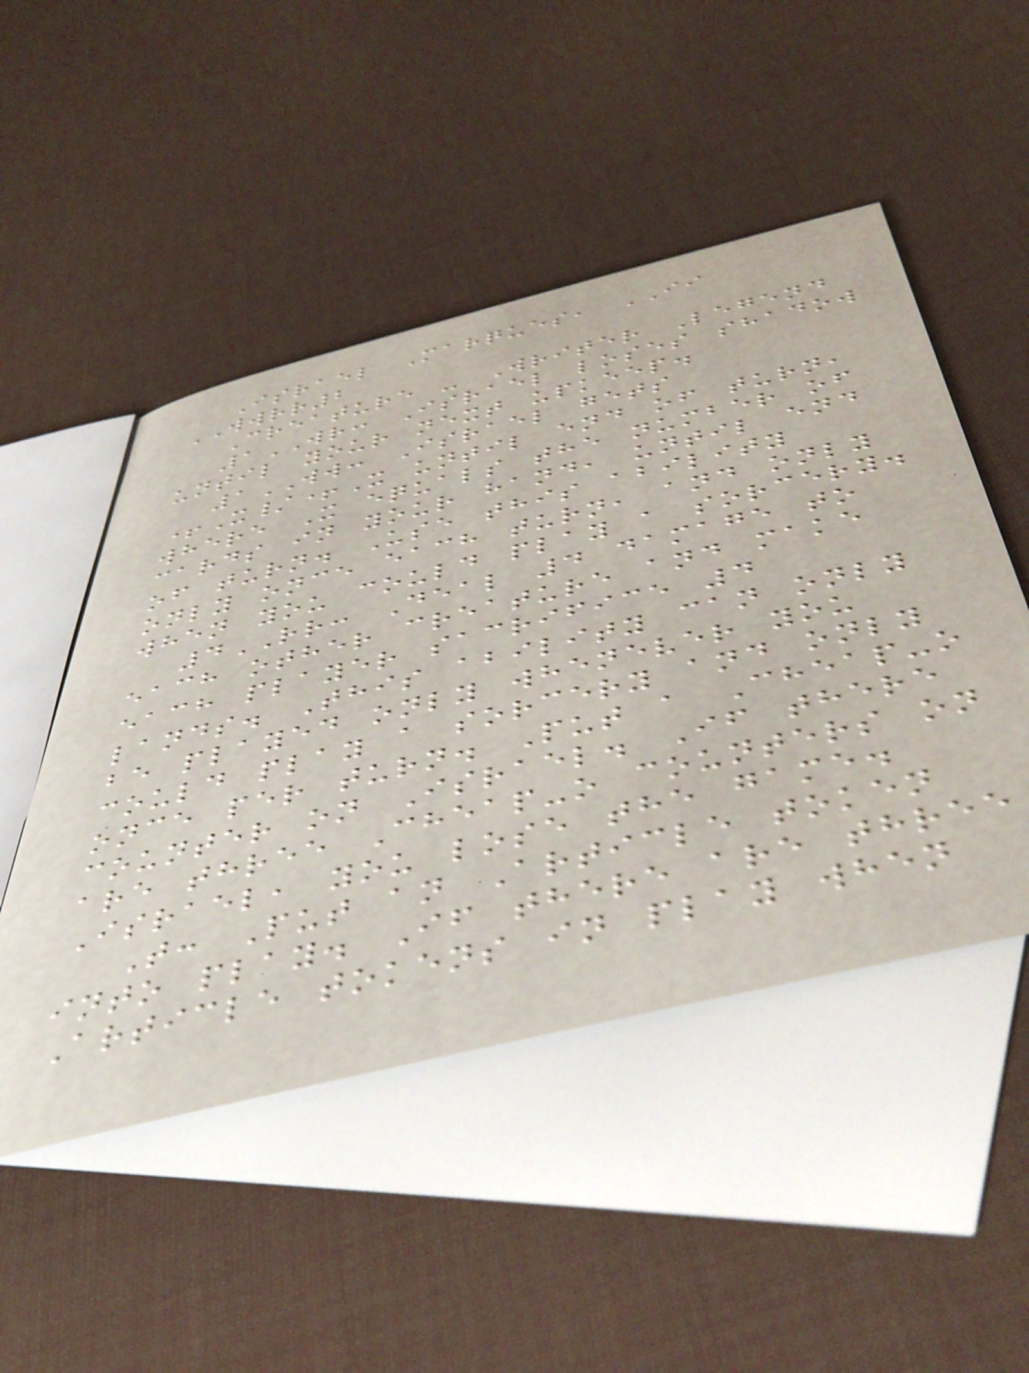Israel Marques, II
WWRR2
Creature - Writer Legend
1WR: Israel loses shadow
until your next upkeep.
1WW: Israel gets
+X/+X until end of turn,
where X equals the number of
cards in your hand, until end
of turn. Use this ability
only once each turn, and only
when you could play a sorcery.
4RR: Deal 4 damage to
each other creature and make
each player sacrifice 4
lands. This ability can only
be played only whenever you
could play a sorcery and only
once per turn. Put a Cheap-o
counter on Israel. If there
are three Cheap-o counters on
Israel, you lose the game.
T: Put an Article token
into play. If there are three
Article tokens in play when
